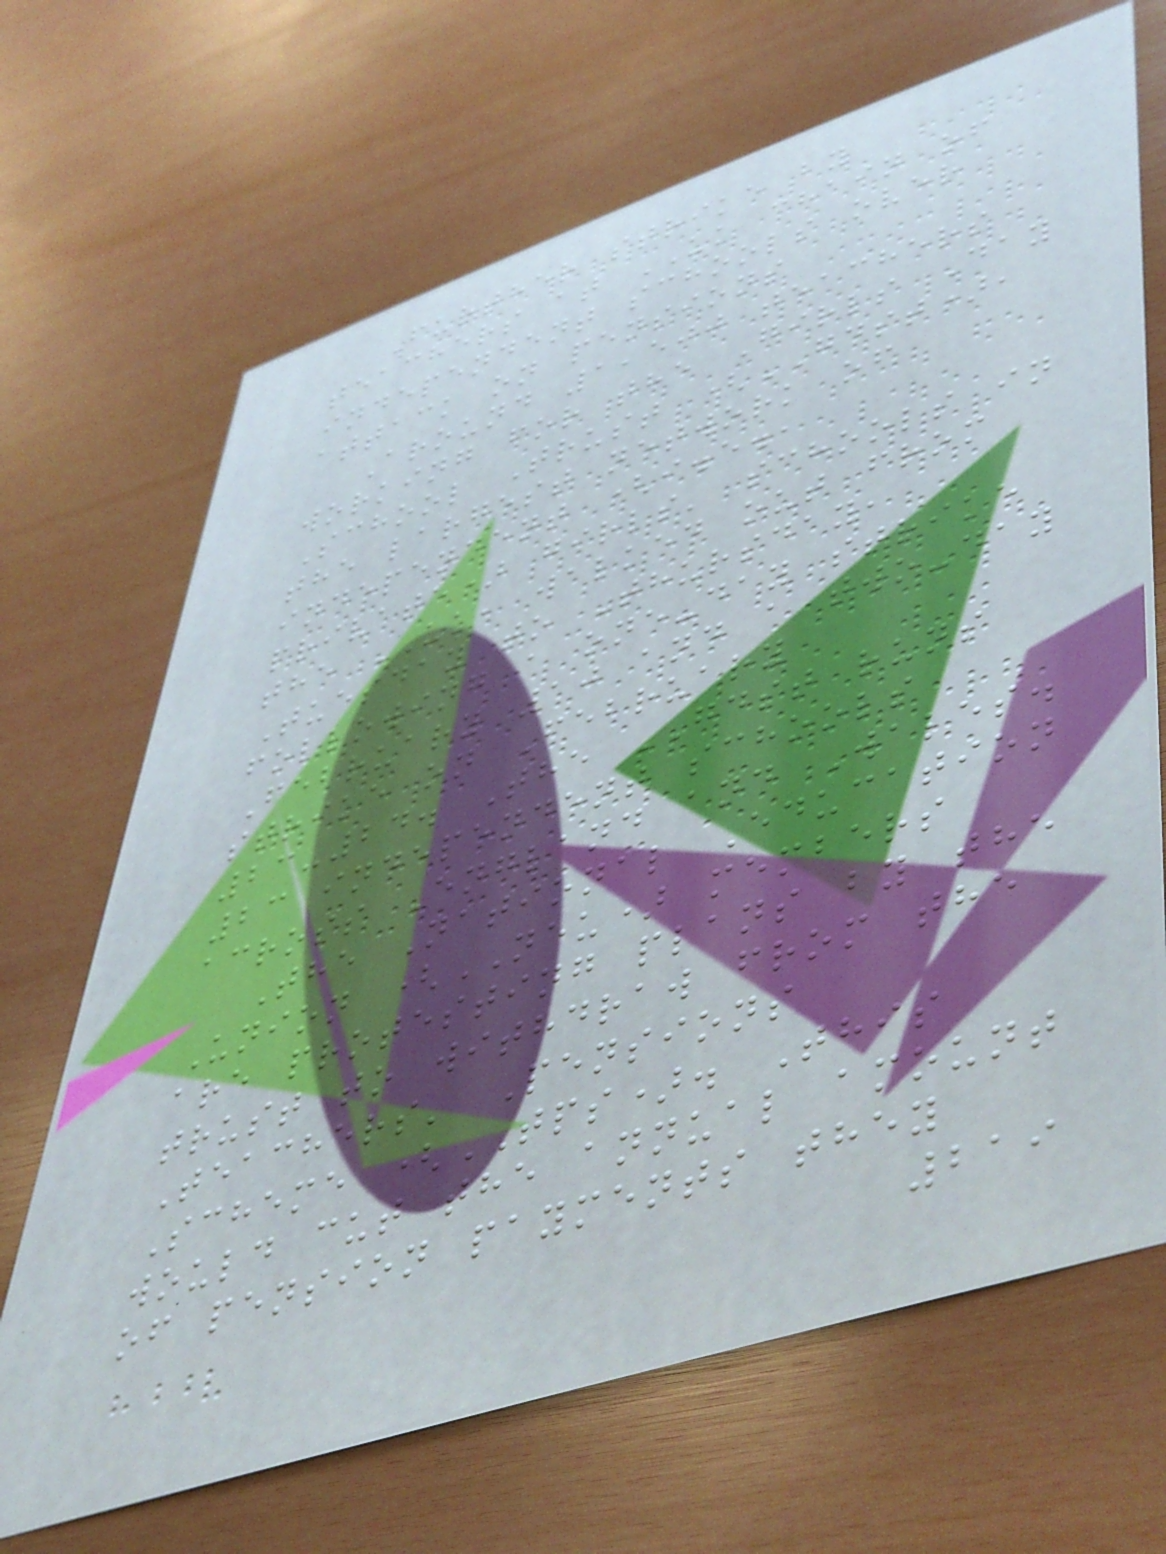Further strike by
teachers at UK chain of
independent schools over
attack on pensions
Around 1,500 teachers
working for the Girls Day
School Trust (GDST),
the largest network of
independent (i.e.,
private) girls' schools in
the UK, walked out from
Tuesday to Thursday,
following a one-day strike
February 10 and a two-day
strike on February
23-24. The GDST runs
23 independent schools
across England and Wales.
The National Education
Union (NEU) members
are protesting plans by the
trust to withdraw from the
Teachers' Pensions
Scheme (TPS). This
would cut the annual amount
of pension payments they
219
